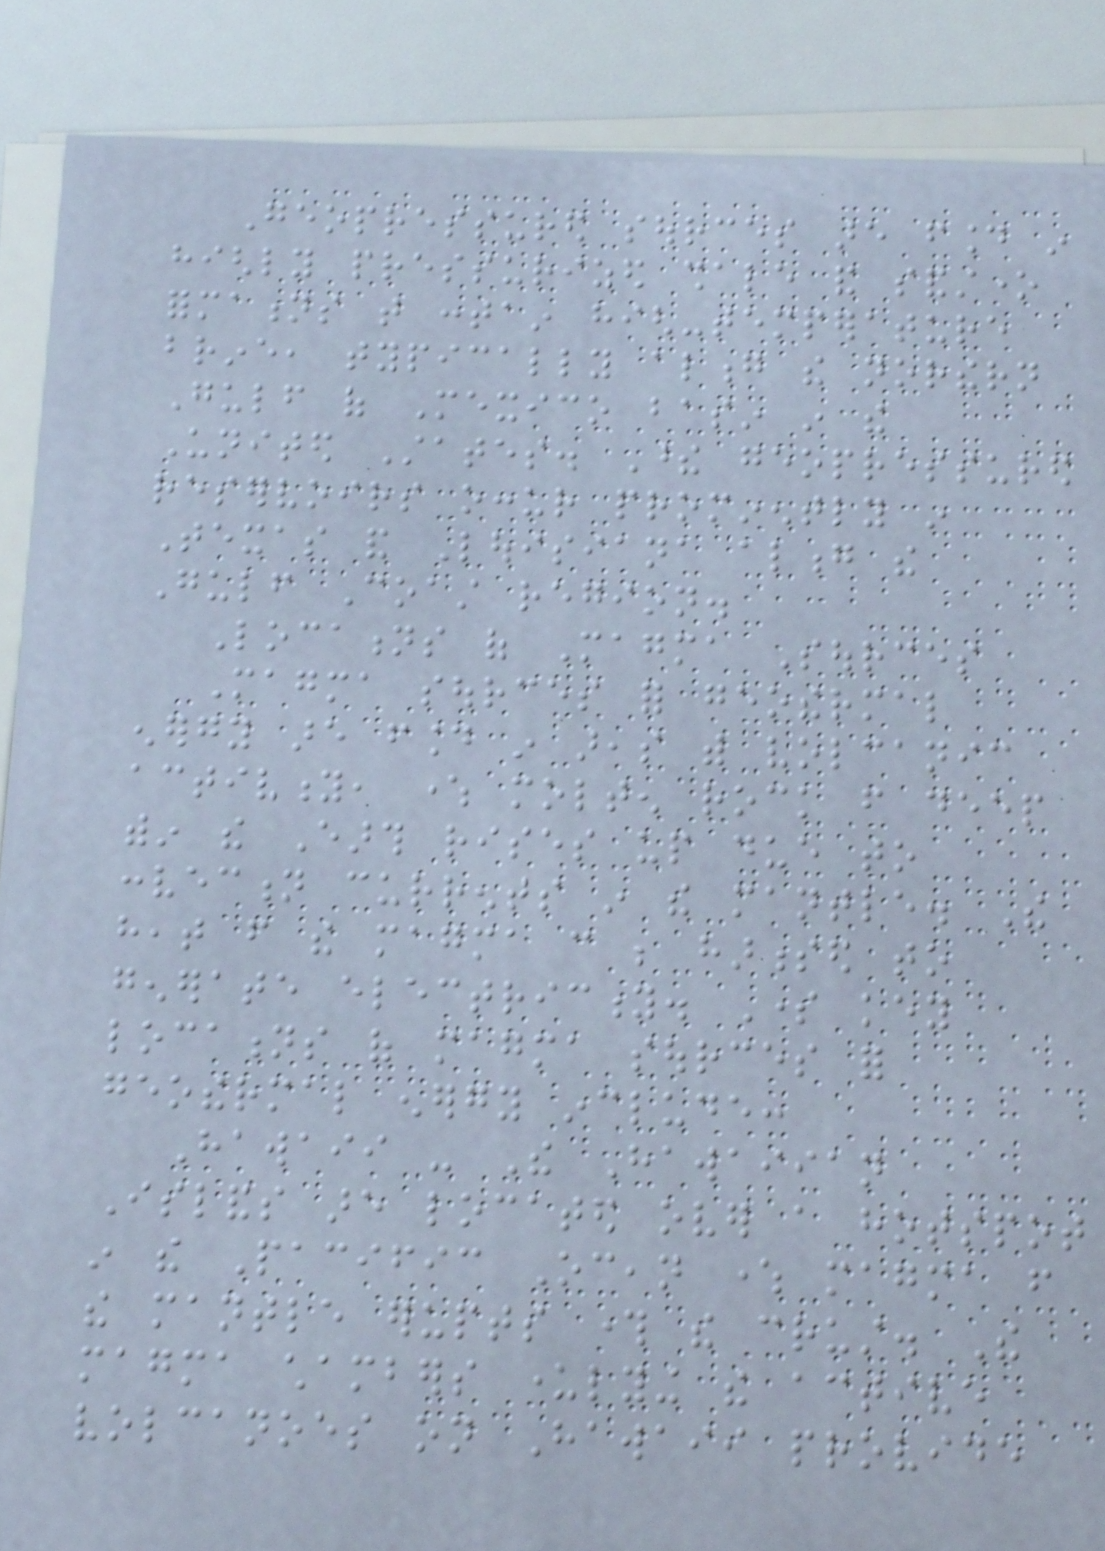Geopressured sources are found in
highly pressurized shale and sandstone
formations that contain high-temperature
brine, typically along the northern
Gulf of Mexico basin in the
United States. These geopressured
reservoirs occur prominently in
Texas and Louisiana along the
Gulf Coast region.
Locations of Magma Sources
Magma sources for geothermal
energy are found in areas with volcanic
activity, where molten rock from deep
within the Earth rises up due to
convection currents in the mantle. The
heat from the magma can be harnessed to
generate electricity. Some key
locations of magma sources for
geothermal energy include:
Hawaii - The Hawaiian
Islands are located over a hotspot
in the Pacific Ocean where magma from
the mantle erupts through the crust. The
magma chambers underlying the active
volcanoes on Hawaii provide
